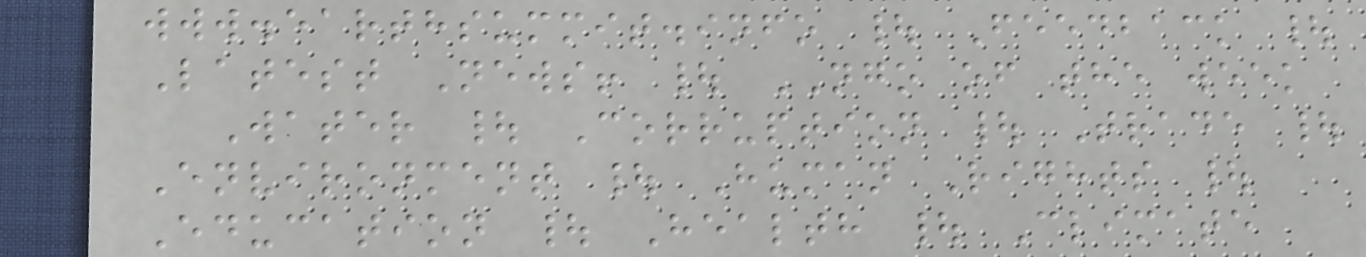www.earthsummit.info | Feedback |
Latest News! | NGO of the week
Water | Corruption | Trade |
Environment | Human Rights |
Education | Health | Climate
